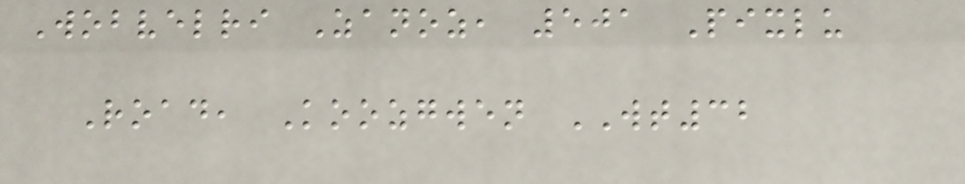Wobvelri Zanoz, 501 Pixlu
Road, Koozgwen WT32
